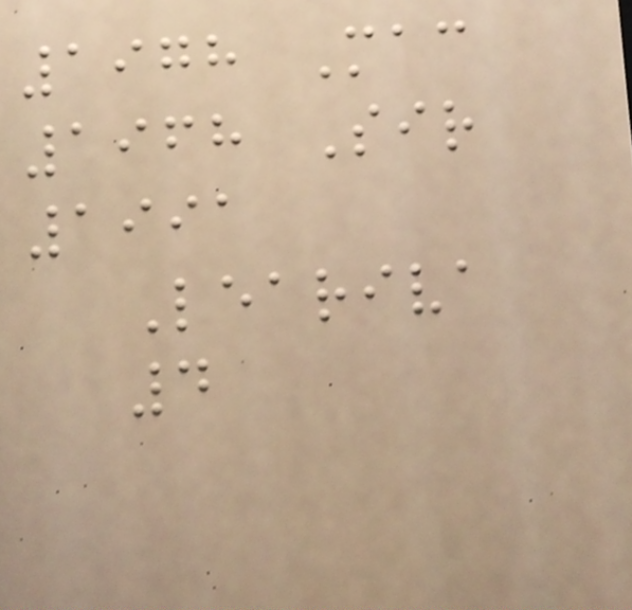1978 Mac
1968 Sir
1991
Leariva
4
